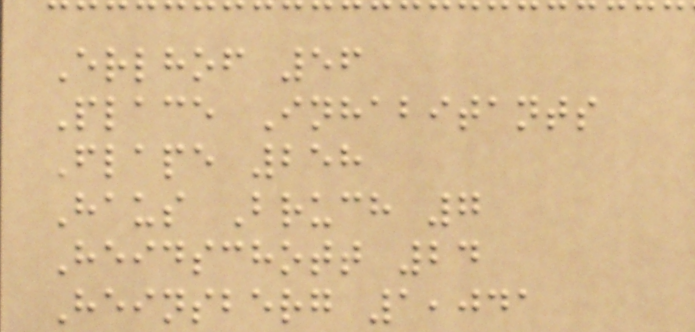Erlhof 56
Place Inhabitants
Flape 258
Haus Bruch 7
Heidschott 24
Heinsberg 1,041
